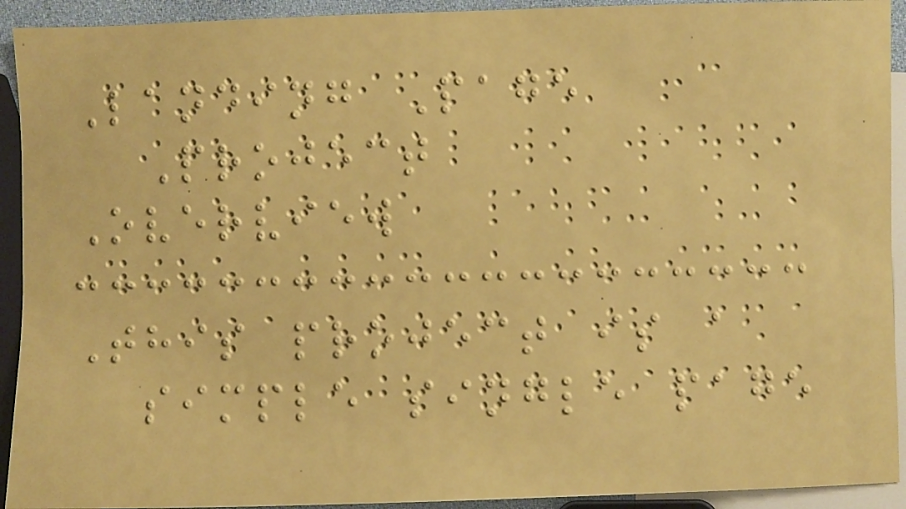Landing Page
Project
Overview
This project is a
simple single page
